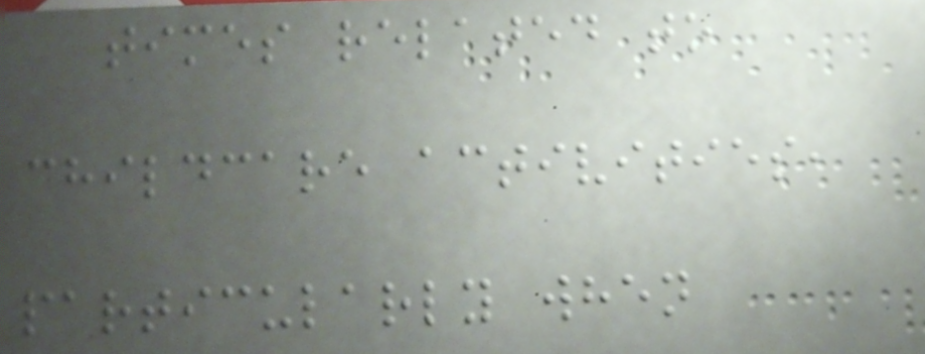times related to
childcare activities,
particularly when
